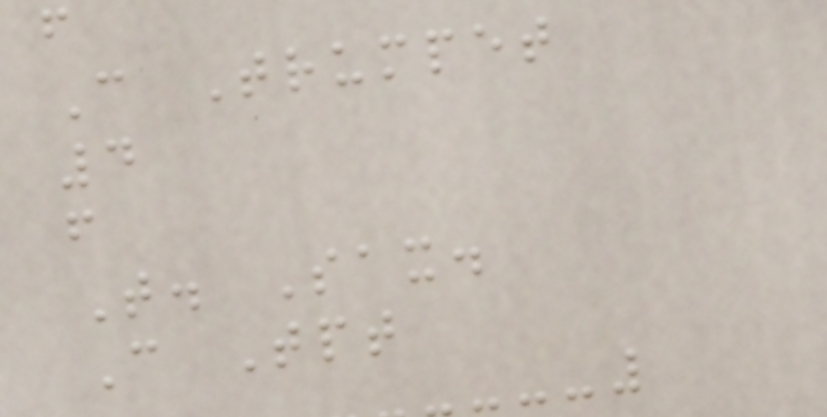f
C Trumpet
4
f
T. Sax.
C Tpt
